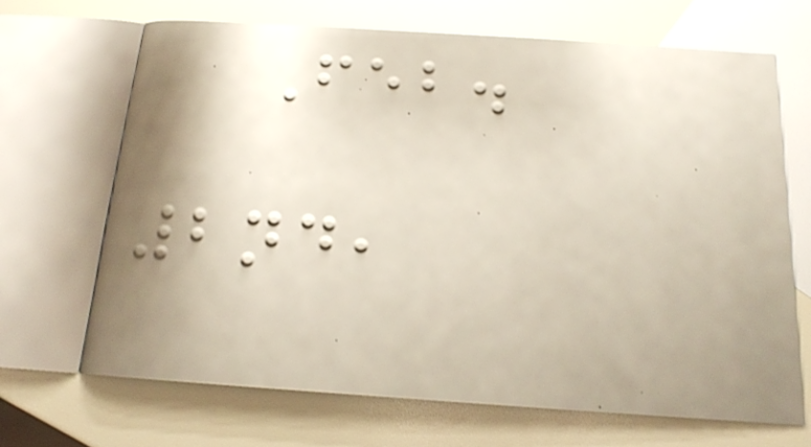Feb.
2nd,
